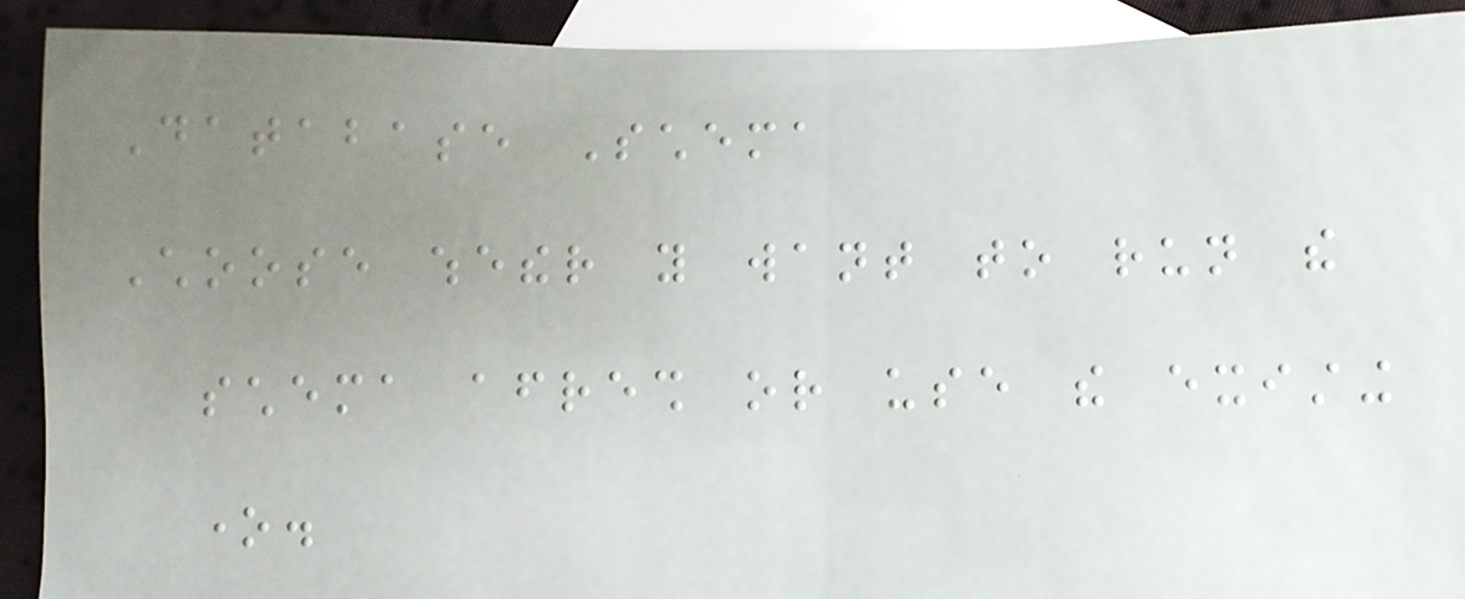Database Schema
Choose whether you want to run the
schema afresh or use the existing
one.
